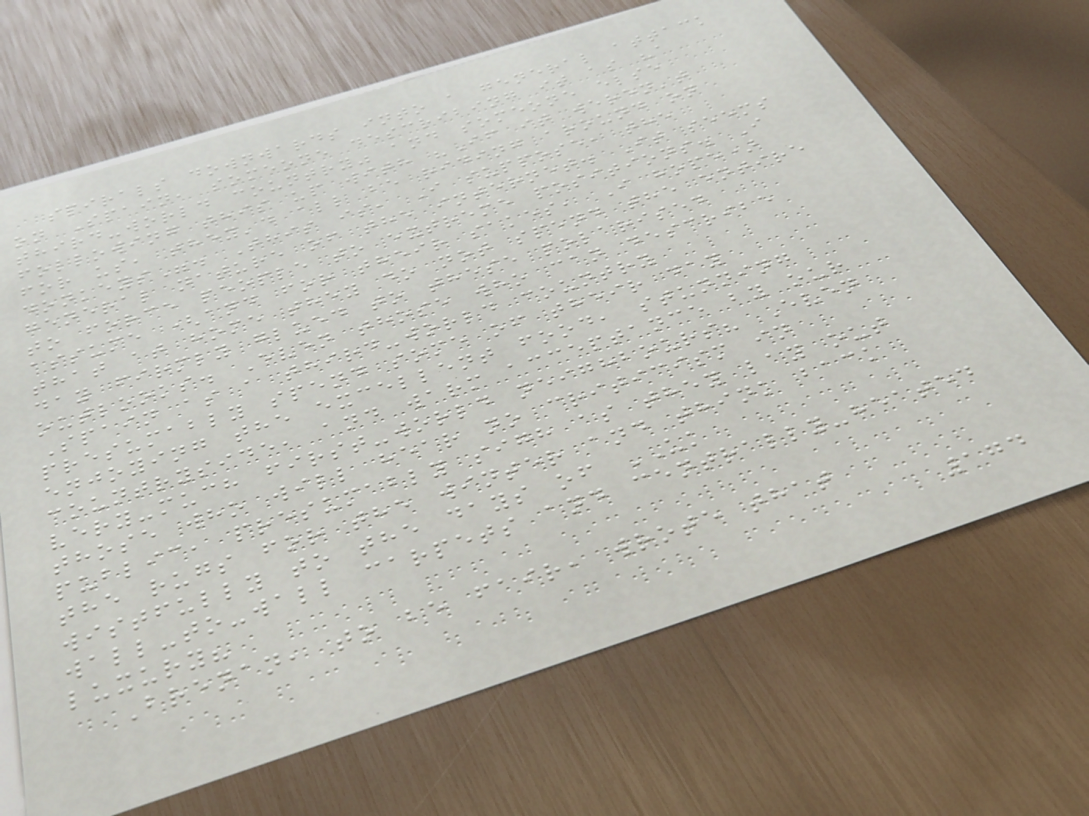spirals downwards into a general attack
on Spain, someone describing it as "a
third-world country" and someone else
following this up with "If it weren't
for us, they'd all be riding around on
donkeys". This is, I suppose, the
general nature of the internet. It seems
to force people to extreme positions. I
assume (and for their sakes, I hope)
that at home they do not spend the entire
day firmly glued to these polarised
outlooks. Even those who can describe
Spain as a third-world country
presumably spend some of their day
enjoying the excellent food, stunning
countryside, and warm acceptance by our
very-much first-world neighbours? Even
those who will hear no criticism in
public, presumably sigh as they lay out
the rugs for the winter and think back
wistfully to the days of UK
wall-to-wall carpets and centrally-heated
luxury?
Brenan, to be fair, wrote that
174
